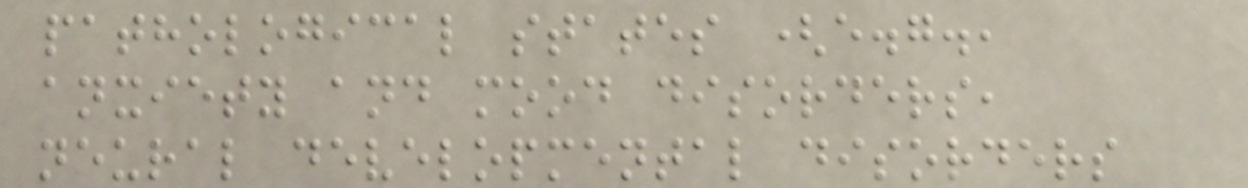pathological states (e.g.,
anxiety and mood disorders,
neural developmental disorders
